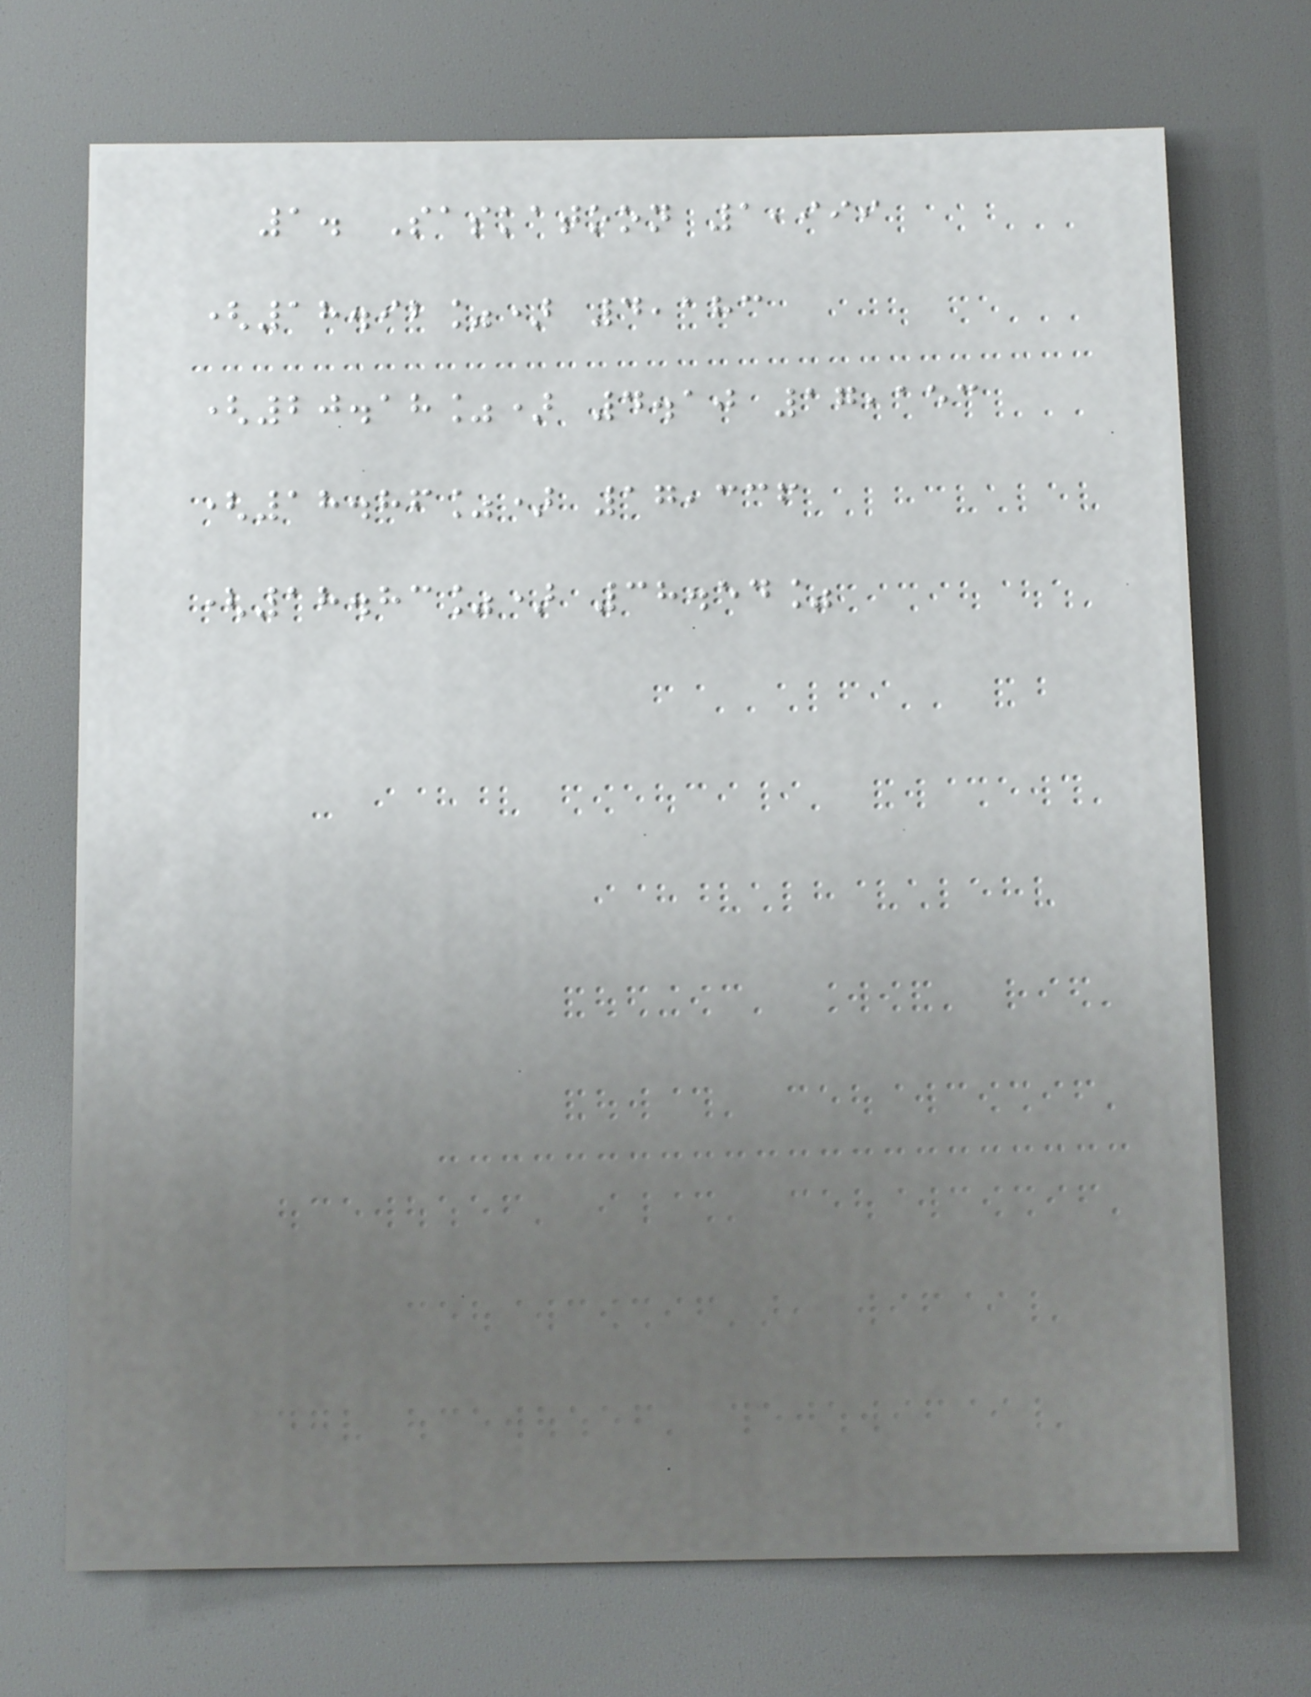1. Saskatoon 1,999
(18.92%) 4,183
(20.18%) 4.10 17,153
(18.86%) 17,336
(18.83%) 38.54%
